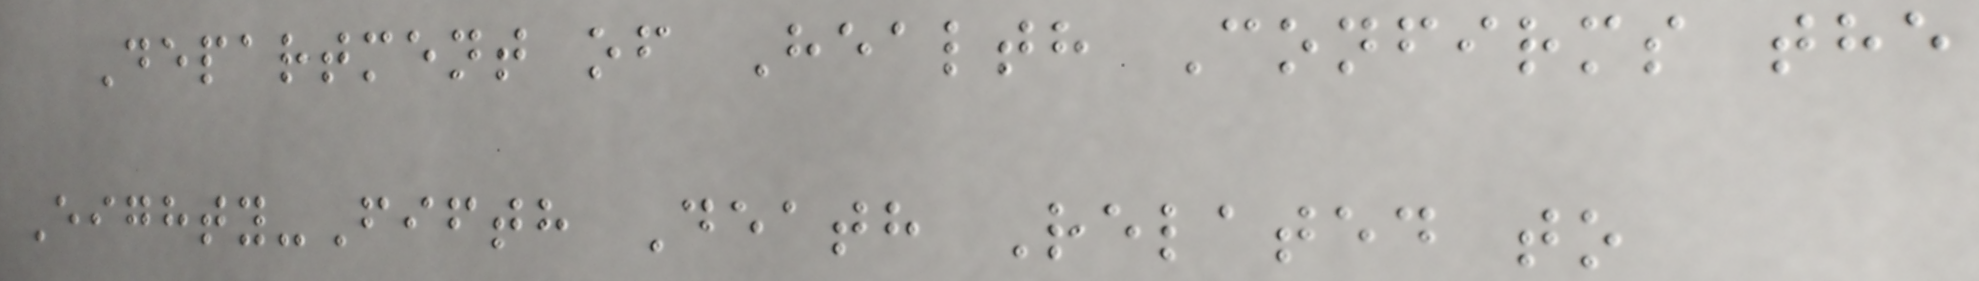Department of Health Confirms the
Eighty-Fifth Death Related to
